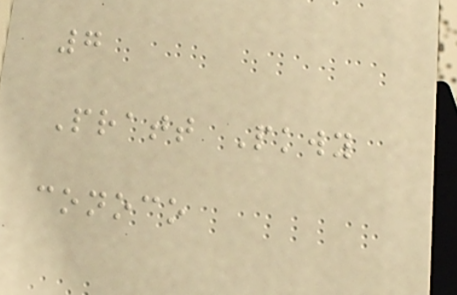7
Pratt Pkwy
conoco
